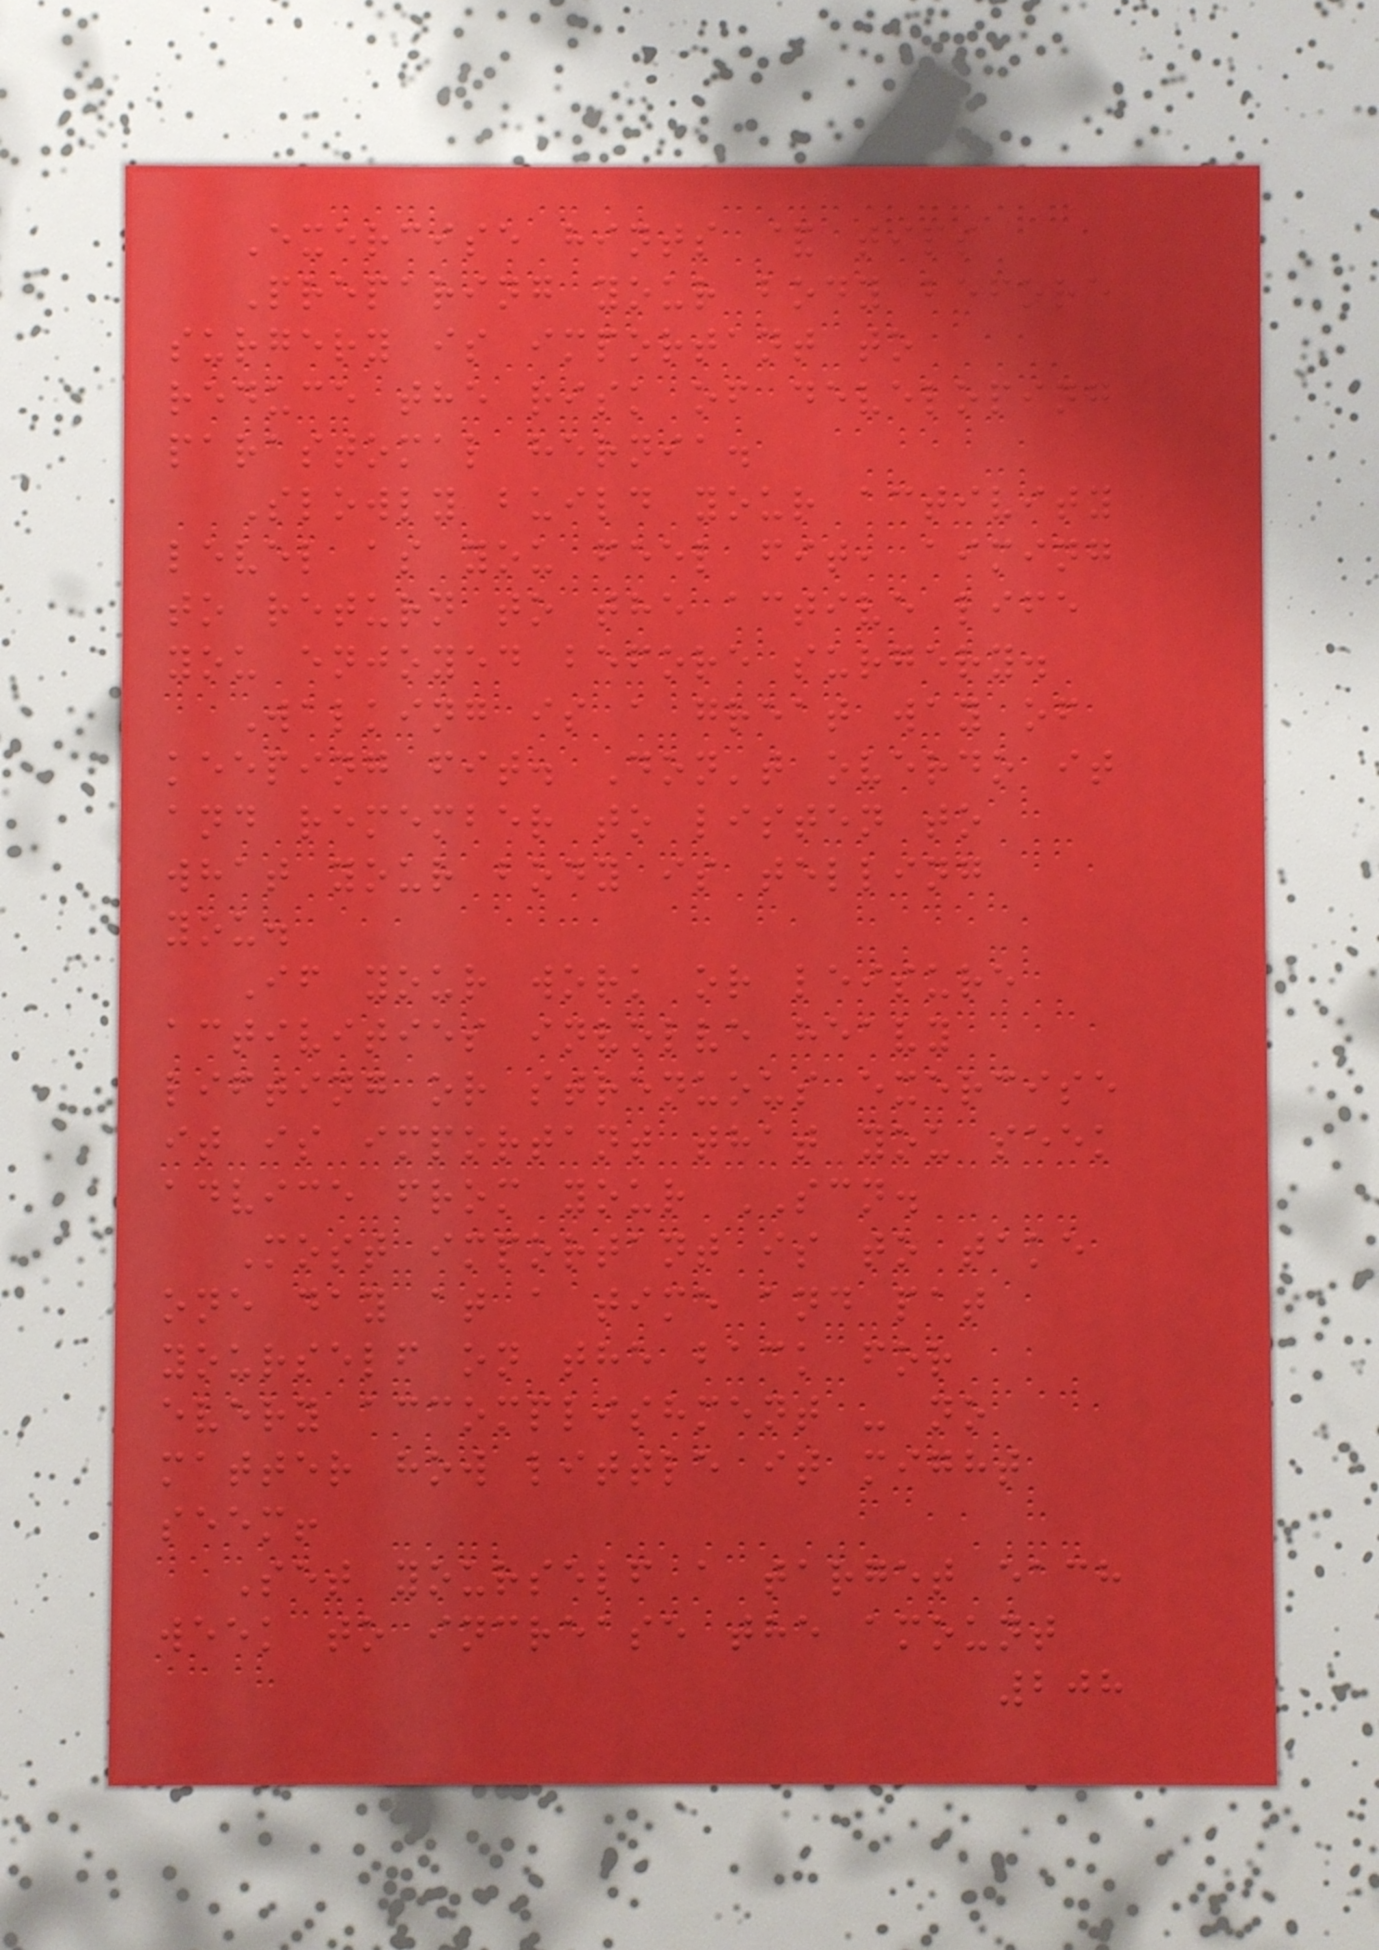Exercise hints & tips
Preparing your body before
surgery is important to
reduce the risk of developing
parastomal hernia.
Slowly build your activity
level as you feel fit, aiming
to return to the active life
you enjoyed before surgery.
Walking is a great way of
keeping fit. Don't overdo it
and remember to listen to
what your body is telling
you.
If your work or leisure
activities involve heavy
lifting or strenuous exercise
it is important that you seek
advice from your SCN.
Most important is to take
one day at a time and pat
yourself on the back for
every accomplishment - no
matter how little it might
seem!
Set yourself a target each
week to increase the amount
208
